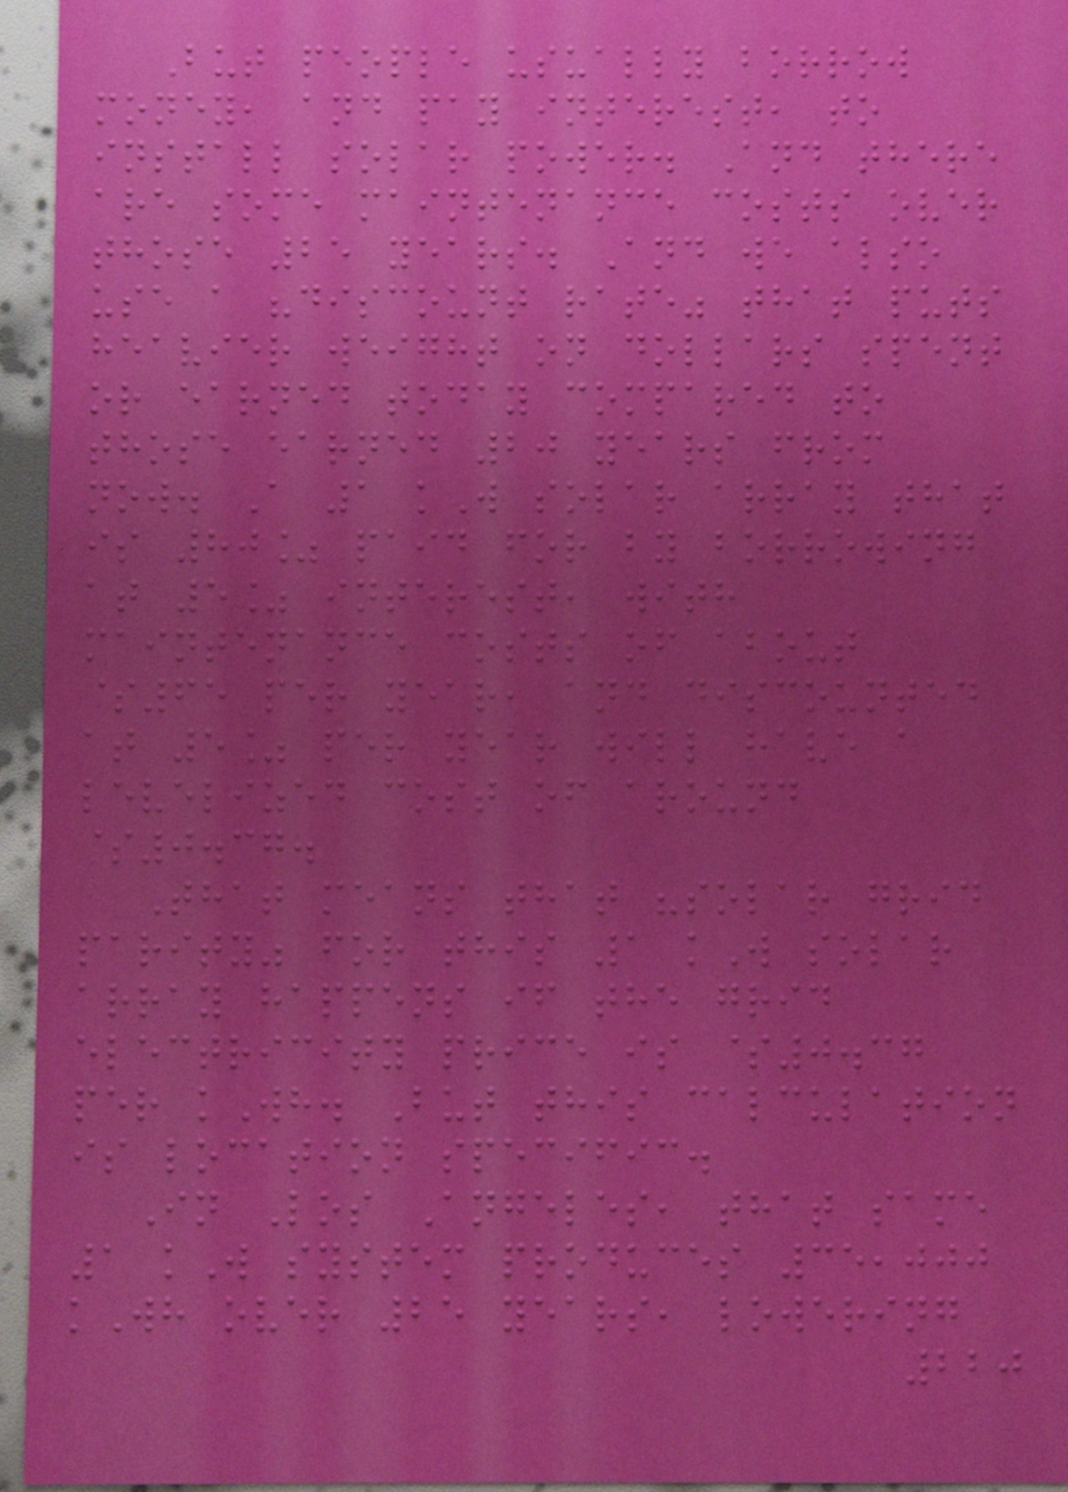But people usually borrow
money, and pay interest, to
install solar power. And there
are some maintenance costs over
those 25 years. And we also
use a "discount rate" that puts
heavier weight on dollars spent
or earned today compared to
those earned 20 years from
now. A 1 kW solar array that
is 80% paid for by borrowing
at 5% interest, with
maintenance costs of about
$65 per year, and discounted
at 5% per year will have a
levelized cost of around
$0.37.
That means that "solar grid
parity" for this 1 kW solar
array happens if the grid
electricity price is $0.37
per kWh. But this calculation
is location specific.
In Los Angeles, that same
1 kW system produces 35,000
kWh over 25 years, lowering
220
